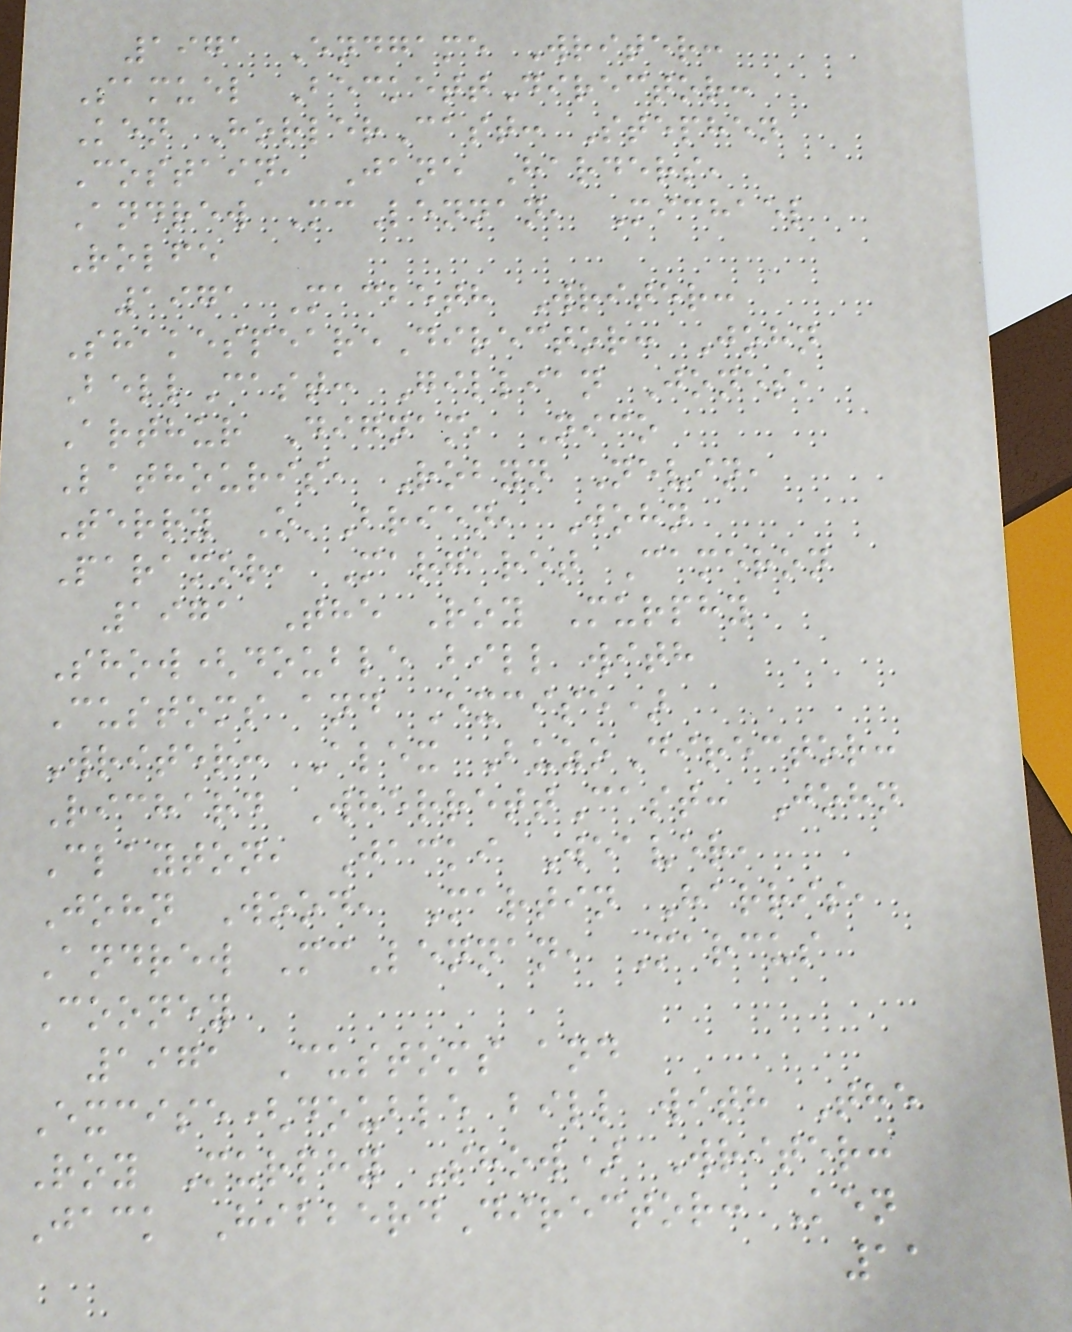1971 Endgame Writer:
Samuel BeckettDirector:
Ken HorlerCast: Stephen
Costain, Jane Harders,
Andrew McLennan, Michael
Rolfe
1971 Macbeth Writer:
ShakespeareDirector: John
BellCast: Gillian Jones,
Arthur Dignam, Nico
Lathouris, Robyn Nevin,
Terry O'Brien, John
Paramor, Margaret Cameron
1971 The Roy Murphy
Show(double bill with
Customs and Excise)
Writer: Alex BuzoDirector:
Richard WherrettCast: John
Clayton, Jacki Weaver,
John Wood, Martin Harris,
Andrew McLennan, Marcus
Cooney
1971 Customs and
Excise(double bill with The
Roy Murphy Show) Writer:
Jack HibberdDirector: Ken
11
